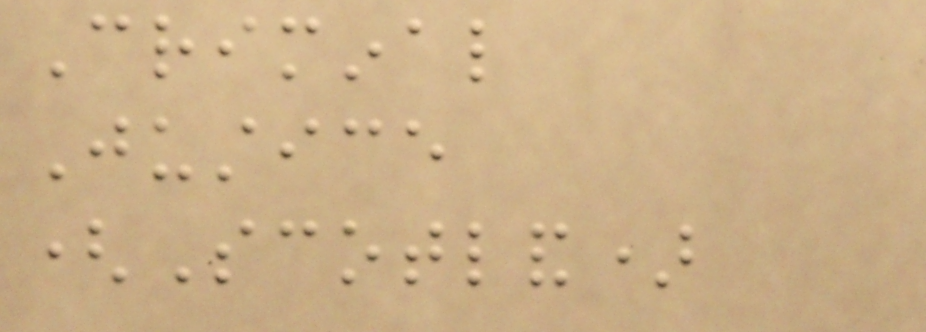Criminal
Justice
(Scotland)
